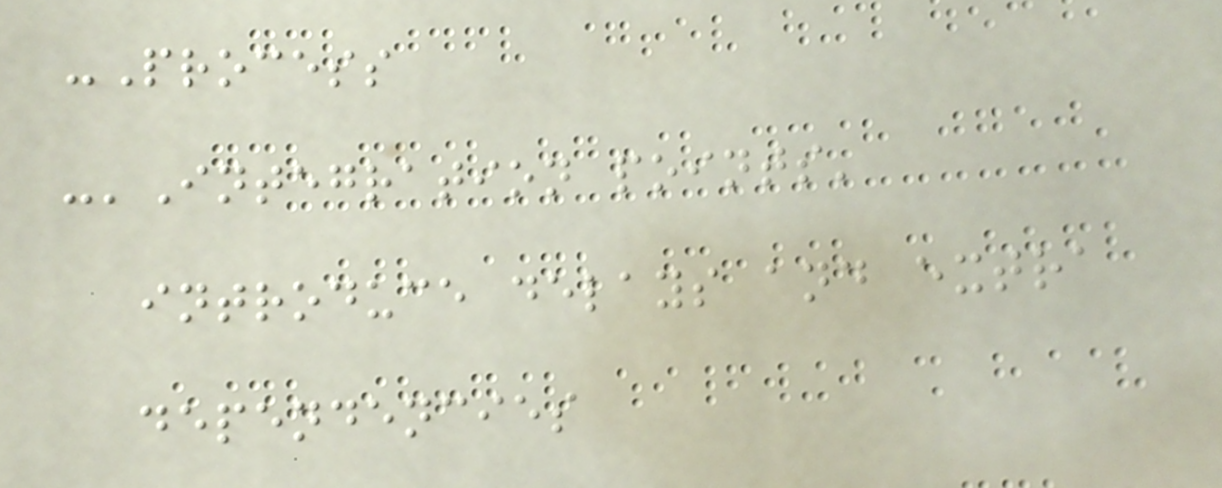-Process
-'Integration points'
introduce delays and extra
dependencies
